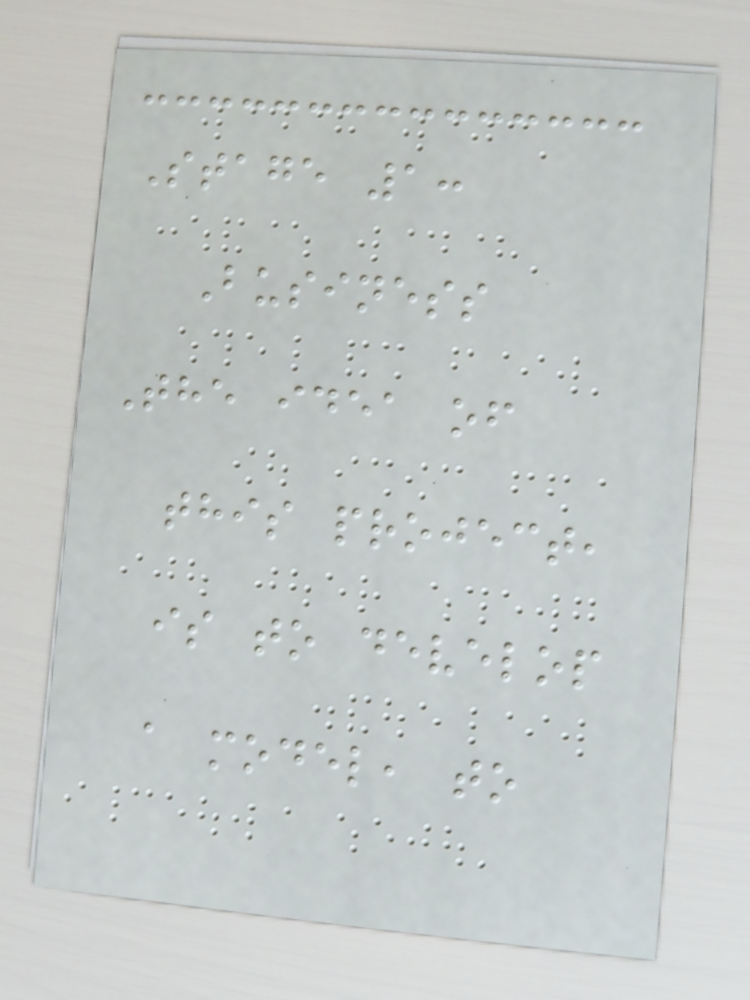Stage 1:
Business
The idea of
this project,
is to develop
a model, to
